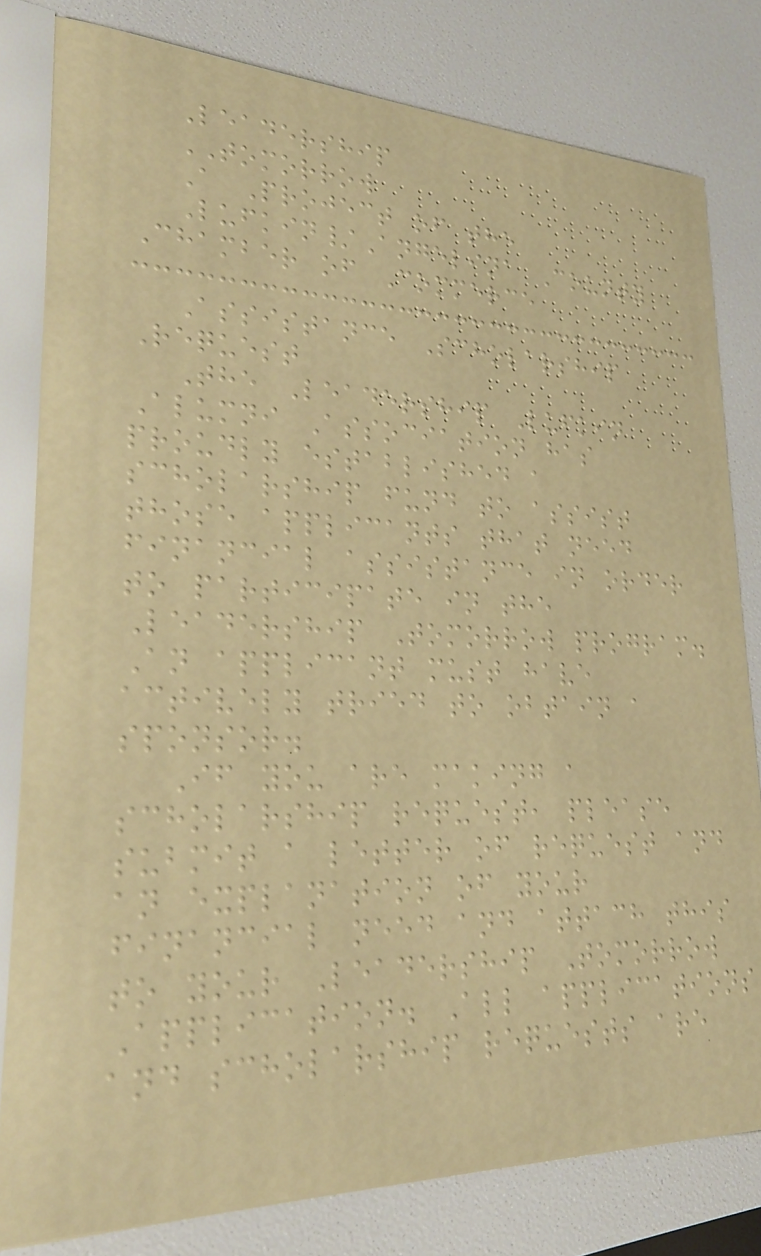Leadership
TOMORROW
A Project of the
Lufkin/Angelina County
Chamber of Commerce
Assistance Scholarship
Request
The Leadership Lufkin
Alumni Association has
proudly established a
scholarship fund to assist
those applicants that need
financial assistance in order
to participate in the
Leadership Tomorrow program.
An applicant must have
actively tried to obtain a
sponsor.
If you are making a
scholarship request, please
submit a letter of request and
an explanation of your
financial need and attach this
to your Leadership Tomorrow
Application. All applications
and scholarship requests are
